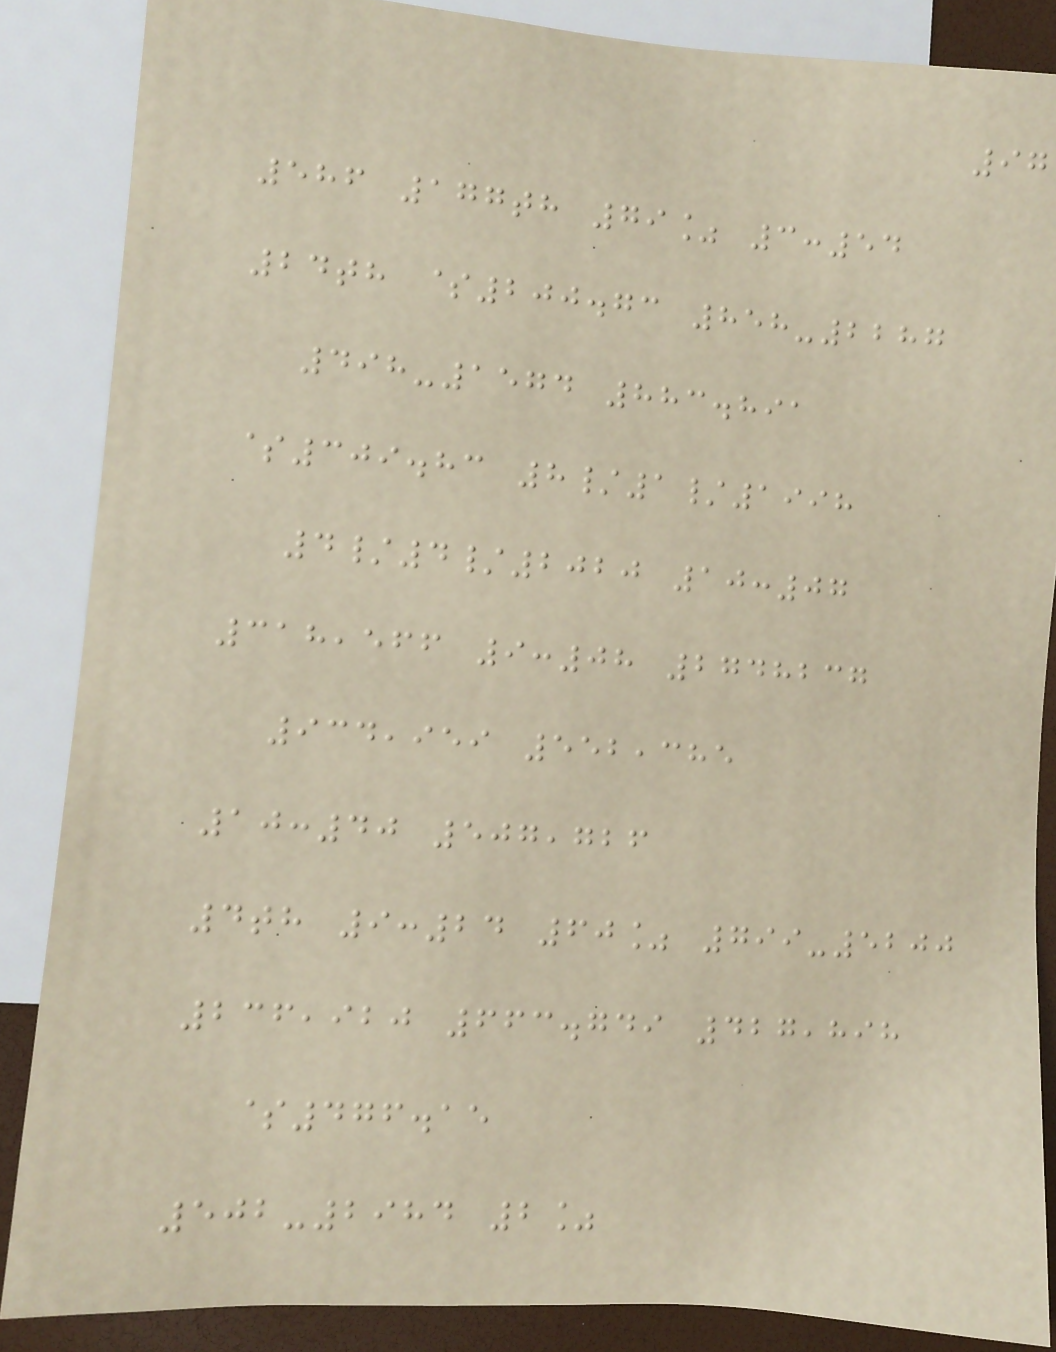97
586 177th 79% 3:54
24th $200.73 858-2287
498-1574 883.891
$309.83 8/1/1998
4/4/2020 10:07
318,566 9:08 2748237
934,959 552,385
10:40 507,726
4th 9:24 60% 799-5200
236,920 663.749 427,898
$476.15
502-2984 2%
